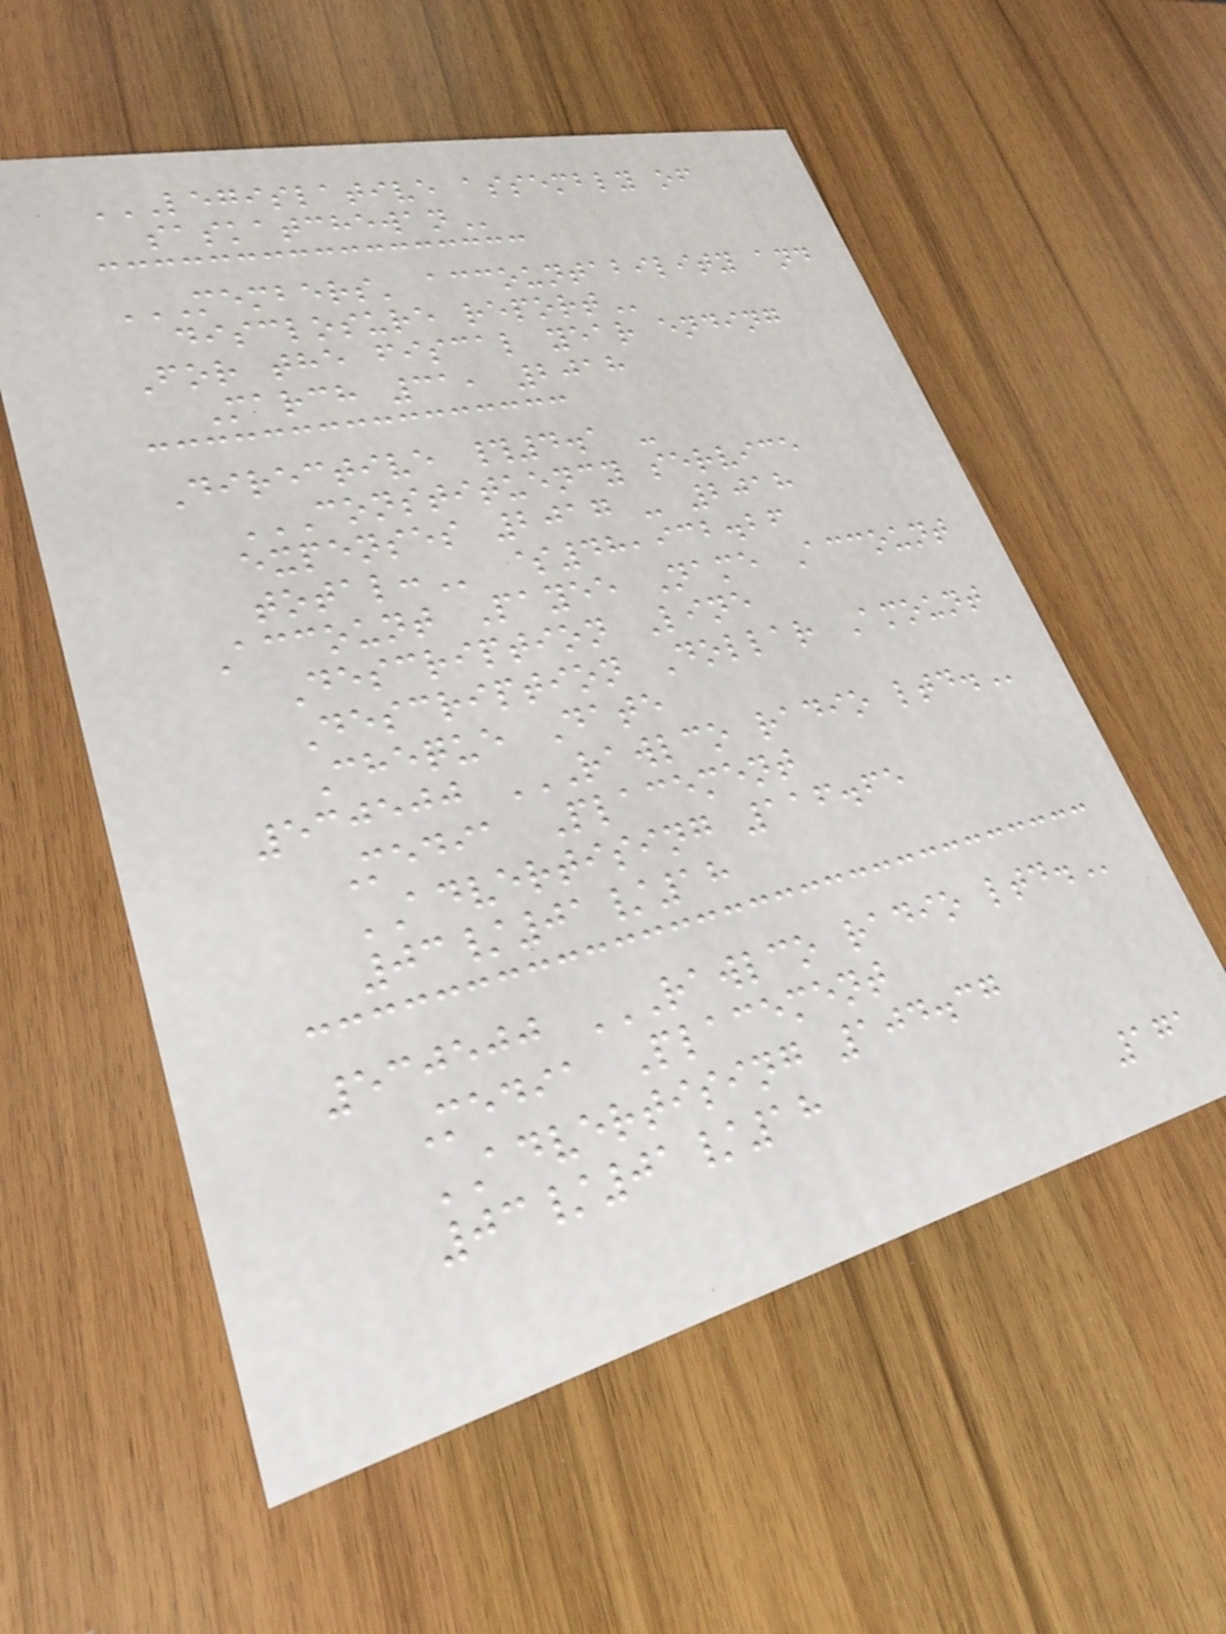LEGISLATIVE ASSEMBLY OF
SASKATCHEWAN
MEMBERS' ACCOUNTABILITY AND
DISCLOSURE REPORT
For the fiscal year ending
March 31, 2018
Directive #4.1 -
CONSTITUENCY SERVICE
EXPENSES 2017 - 2018
TOTAL: $48,932.26
Account Payee Name Account
Description Line
Description Dollar Amount
Cheque Date
530500 RAWLCO RADIO LTD.
Media Placement
ADVERTISING 116.65
03/01/18
530500 RAWLCO RADIO LTD.
Media Placement
ADVERTISING 104.37
03/01/18
171
